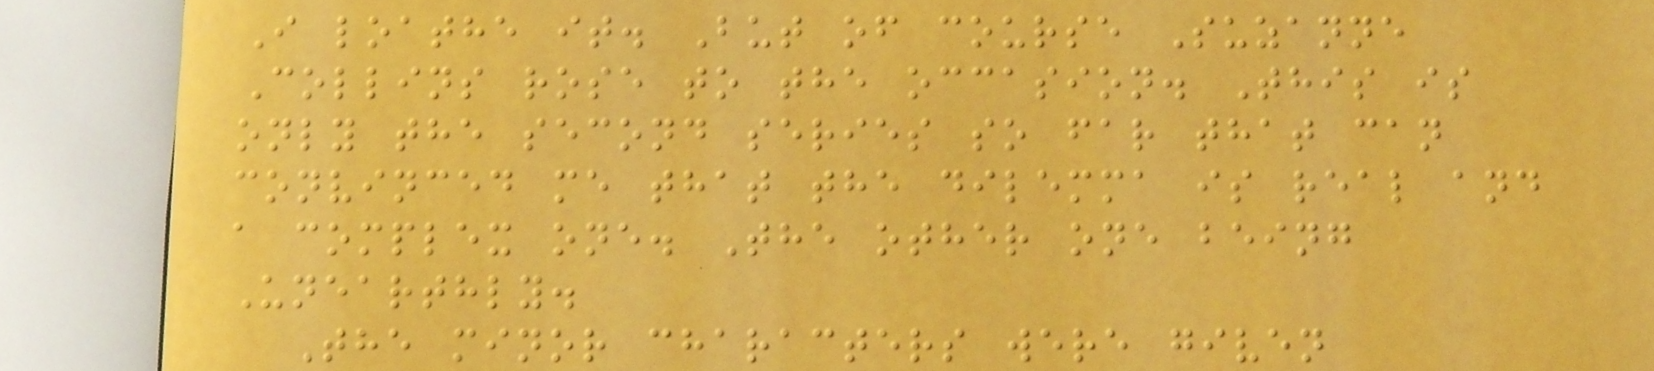I loathe it. But of course Suzanne
Collins rose to the occasion. This is
only the second series so far that can
convinced me that the dilemma is real and
a complex one. The other one being
Unearthly.
The minor characters were given
